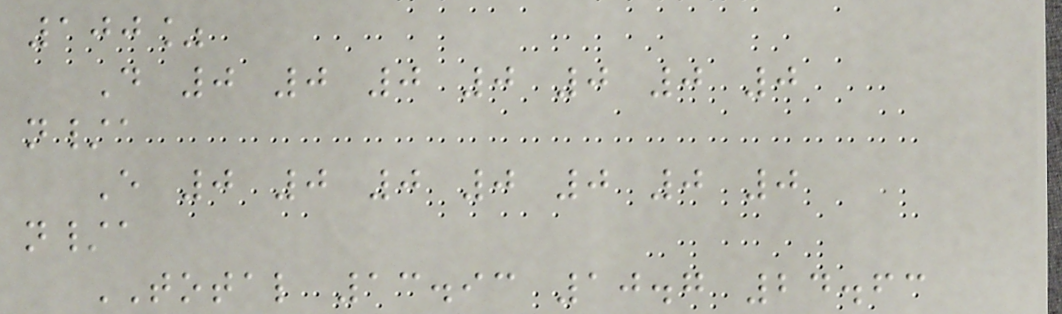100%
D 0 0 0 0 0 0 0
n/a
E 0 0 0 0 0 0 0
n/a
TOTAL 13.93 10.7 24.63
